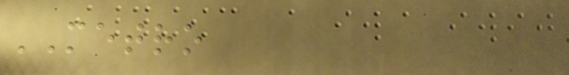METRO
